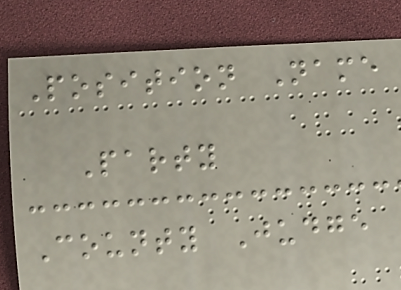Position Name
Party
County Judge
